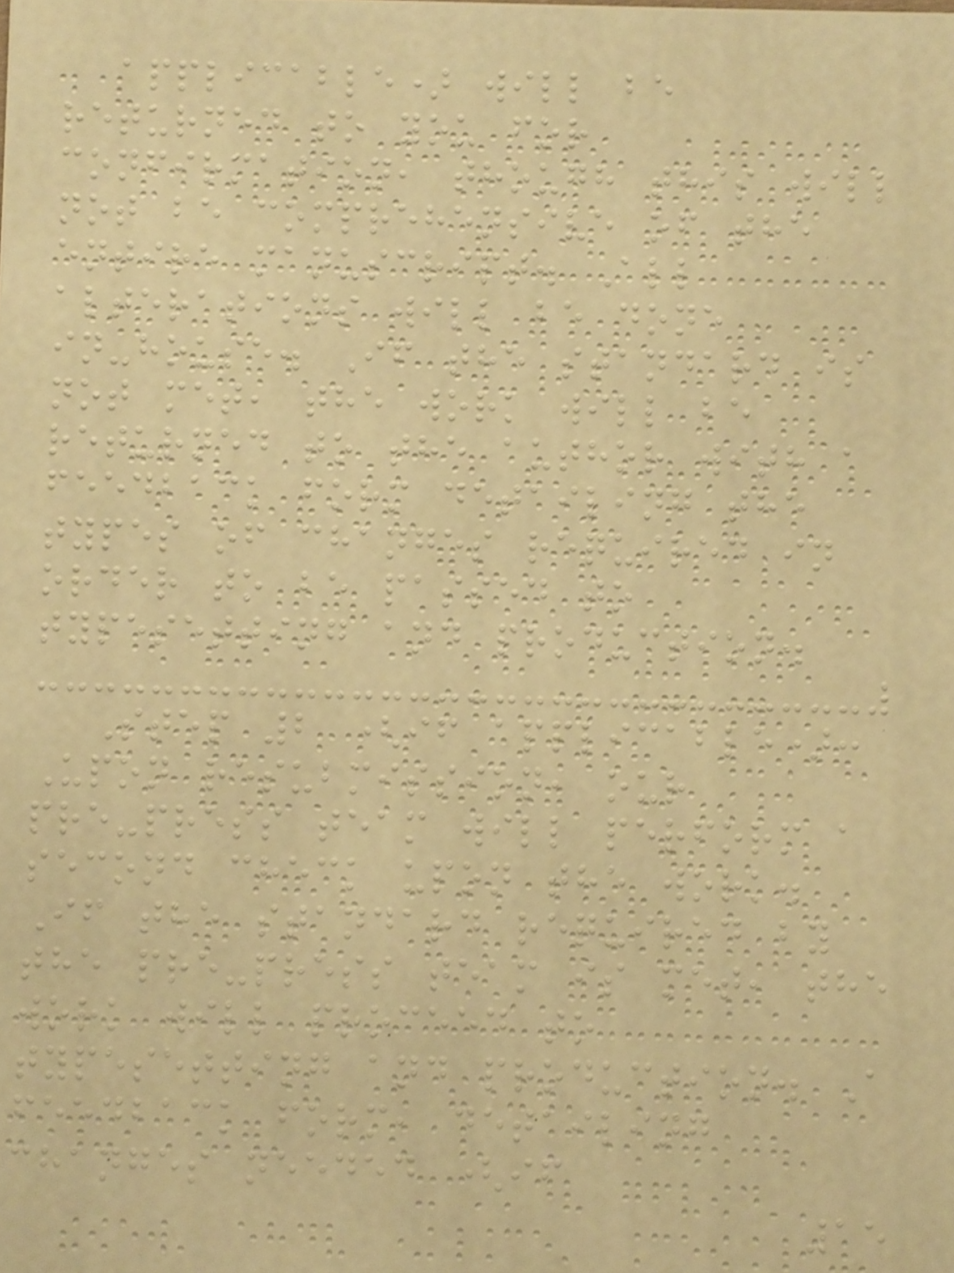applicable) will be
returned to you for
confirmation, though this will
not be comprehensive of the
entire manuscript. All
alterations will be done
in-house. If the standard is
not met, the work will be
returned to the author with a
feedback form detailing the
types of changes required in
order to be passed to
typesetting and production.
Step 2 (if applicable):
Upon resubmission, our
pre-press team will perform a
second check upon the work.
If the standard required by
the pre-press team is met, the
work will proceed to
typesetting and production. A
feedback form, detailing
changes needed (if
15
